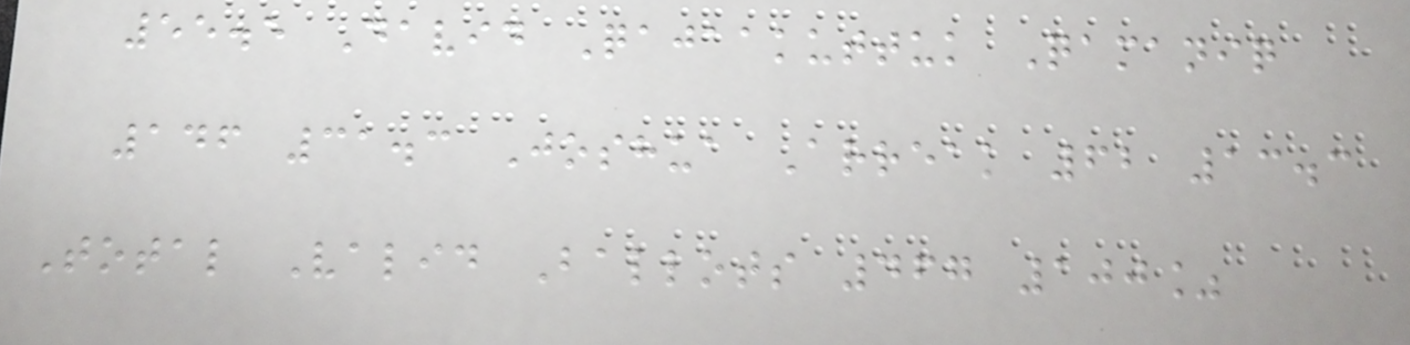55.5 David Qajaakuttuk Qamaniq
146 31.3 Joshua Arreak 62 13.3
Total Valid Ballots 467 100%
